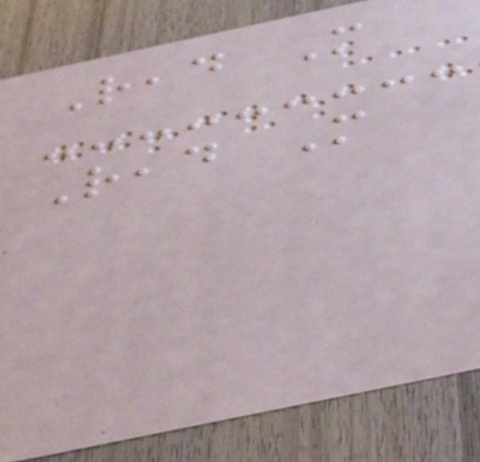Read More
Read More
